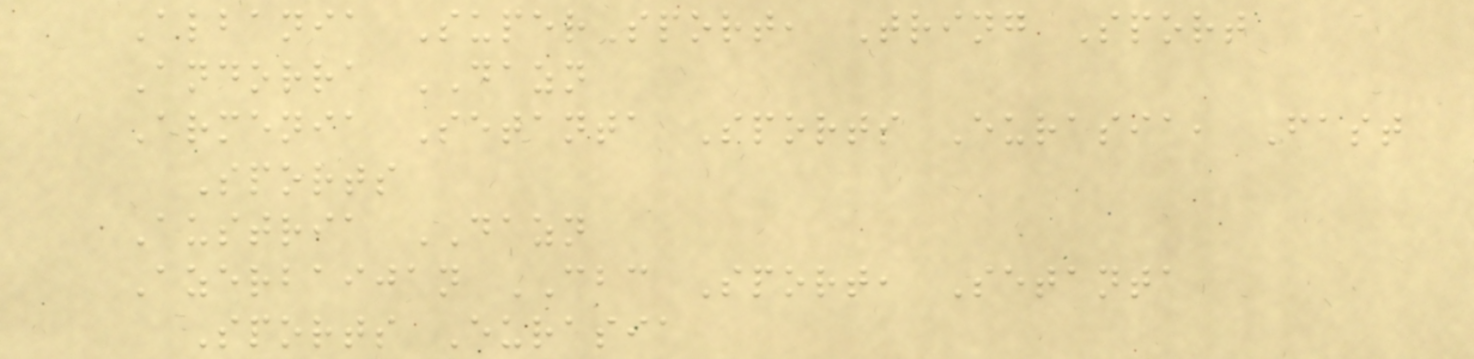Albania SuperSport, Tring Sport
Andorra DAZN
Armenia Setanta Sports Eurasia, Fast
Sports
Austria DAZN
Azerbaijan CBC Sport, Setanta
Sports Eurasia
